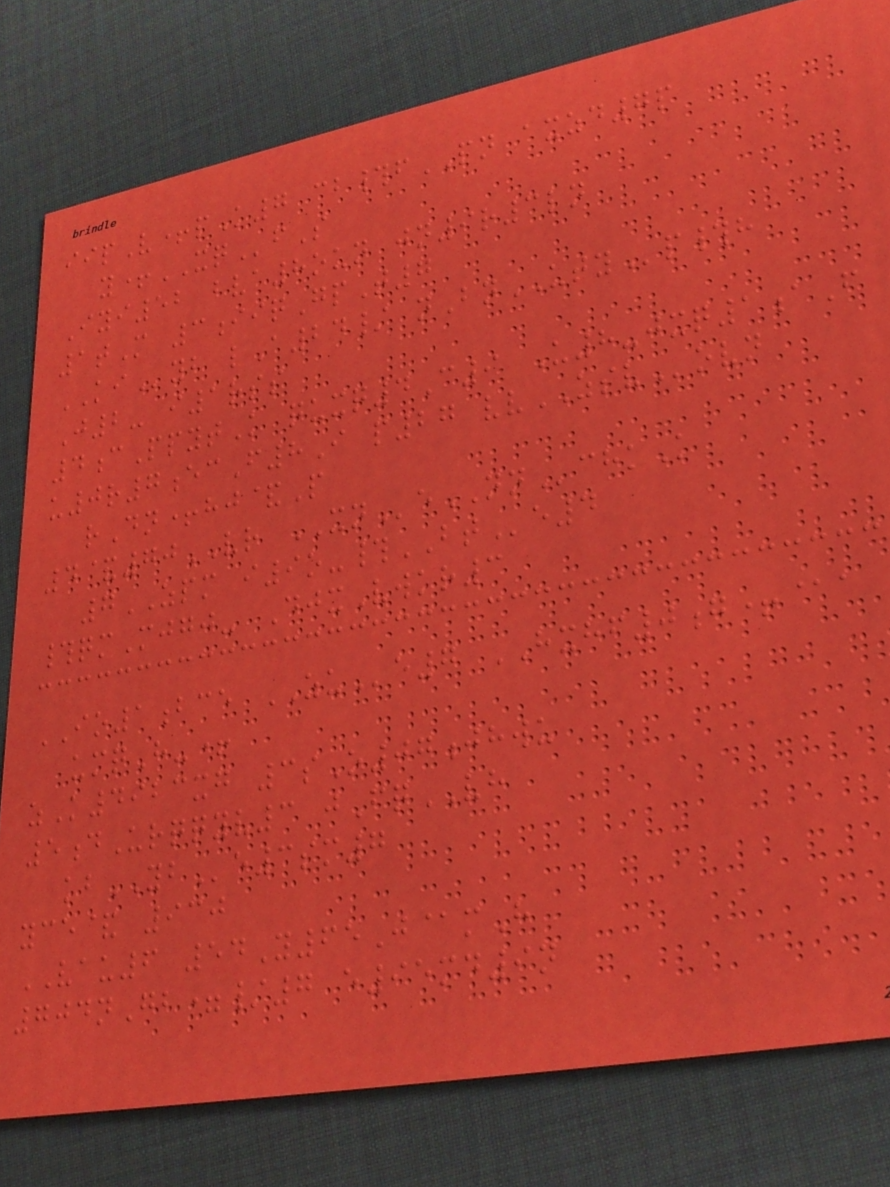iipV+pK7 cb#fPN axzd7p
y+XQfS
Iyi52 bva8oun jn9r3ln
1tM 3iiqGpT7
KIyb lA24/ nBnUTYp#h
J2- i1rss
4cPpytK quxq4C9 U8-jxq1aF
u0r7ecF8I p27 vvZSVovn
rDn+hj&P
4&70VR XNeNNchkK
7ZPM i9o-#BTe4
#qmMjgj- DjxVwkr3
IO1bce ZUe7 HXHF0g+@a
umqH-+
zK4923xg 3sO07jhwu
5dUrqqyv3 jFqVH
kbYBe3sm7
yce& 930
VAU6 54Y65J@mH
704nGb=/7 e95md9n
